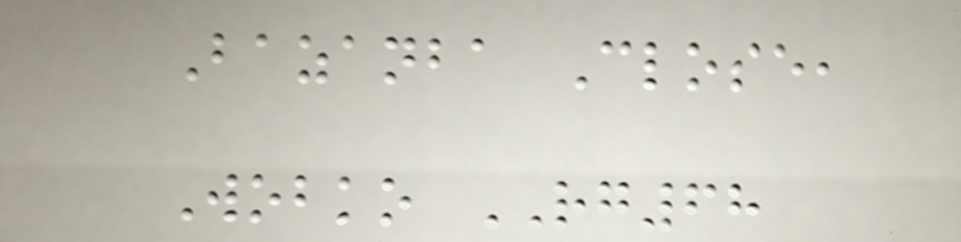Bazanba Close,
Wobko RG68
